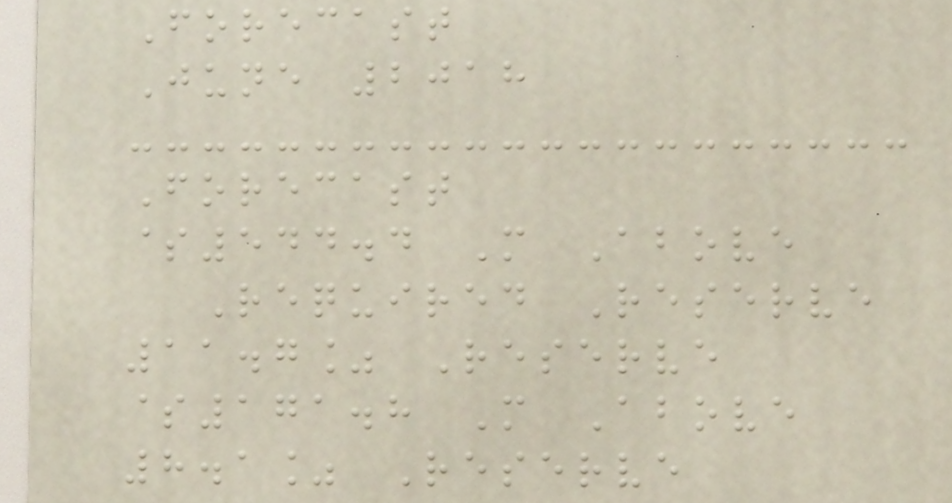Forecast
June 2018
Forecast
$544.4 M Above
Required Reserve
11.7% Reserve
$171.8 M Above
8.1% Reserve
